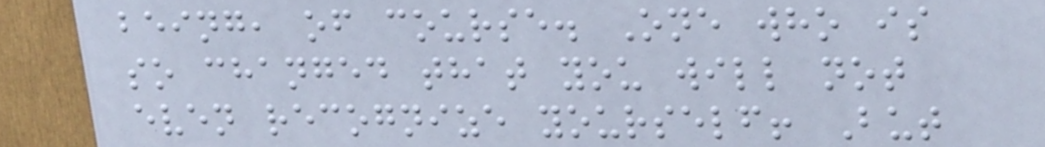being, of course. One who is
so changed that you will not
even recognize yourself! But
